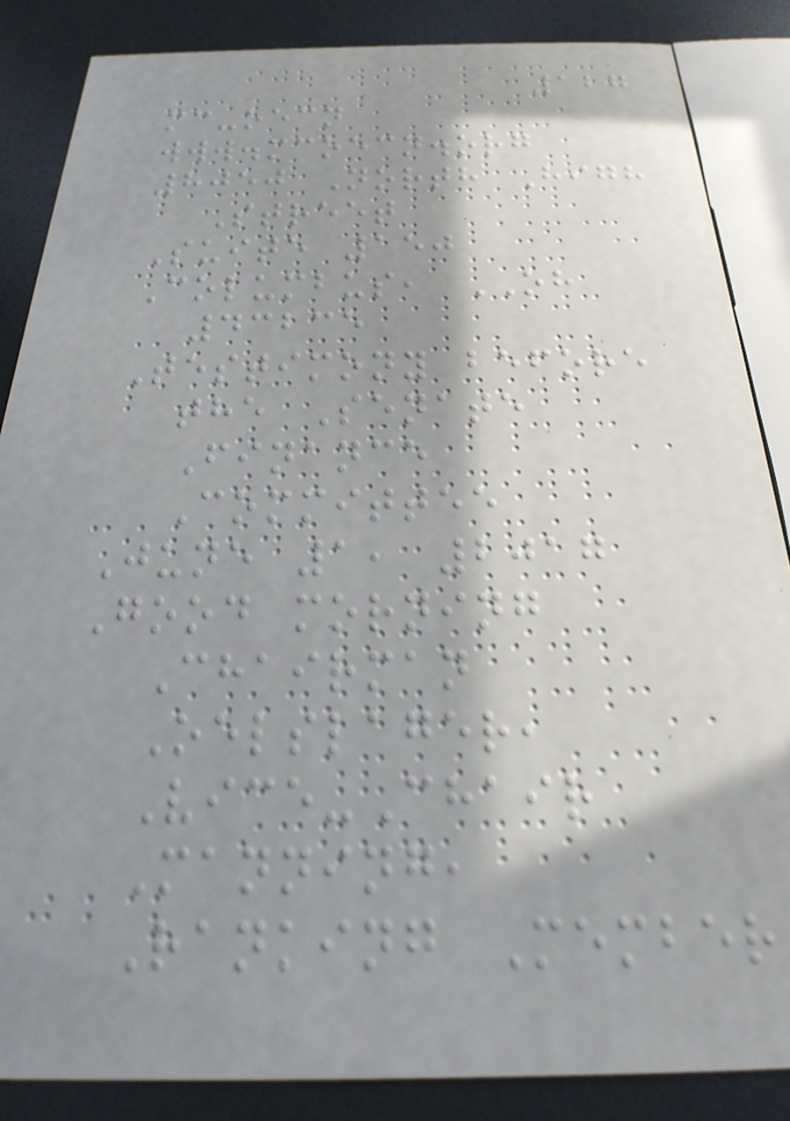127
mc-oecn
www.mcoecn.org
8050 North High
Street
Suite 150
Columbus, OH
43235
Testimony before
the Senate
Finance
Committee
June 1, 2017
Good morning
Chairman
Oelslager,
Vice-Chair
Manning,
Ranking Member
